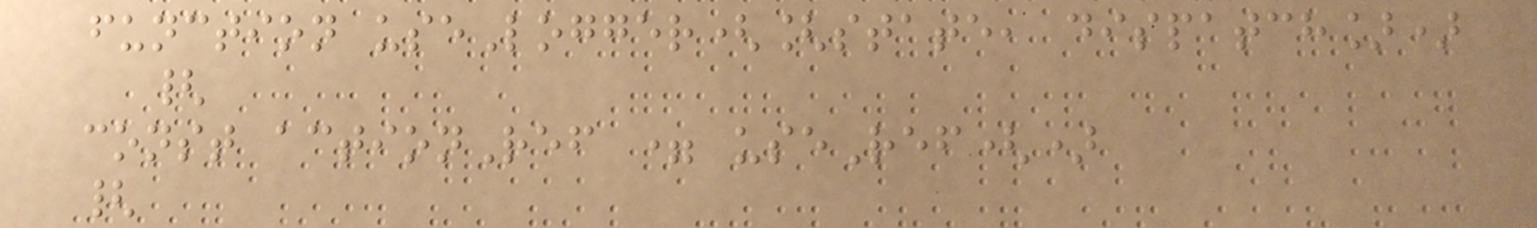function useLogger([state, dispatch])
{
const actionRef = useRef()
{
